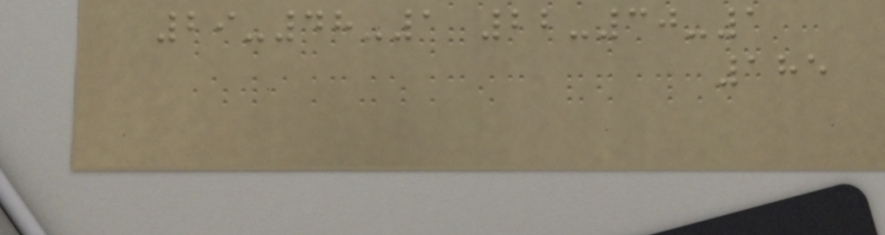29-48-1 22-30-1
185
